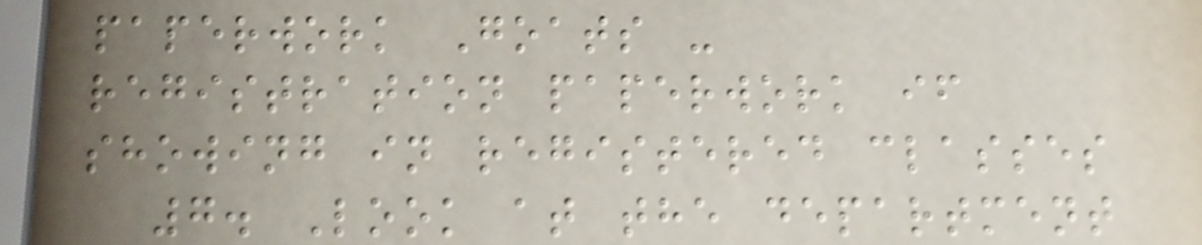paperwork Goats -
registration paperwork if
showing in registered classes
7. Look at the department
